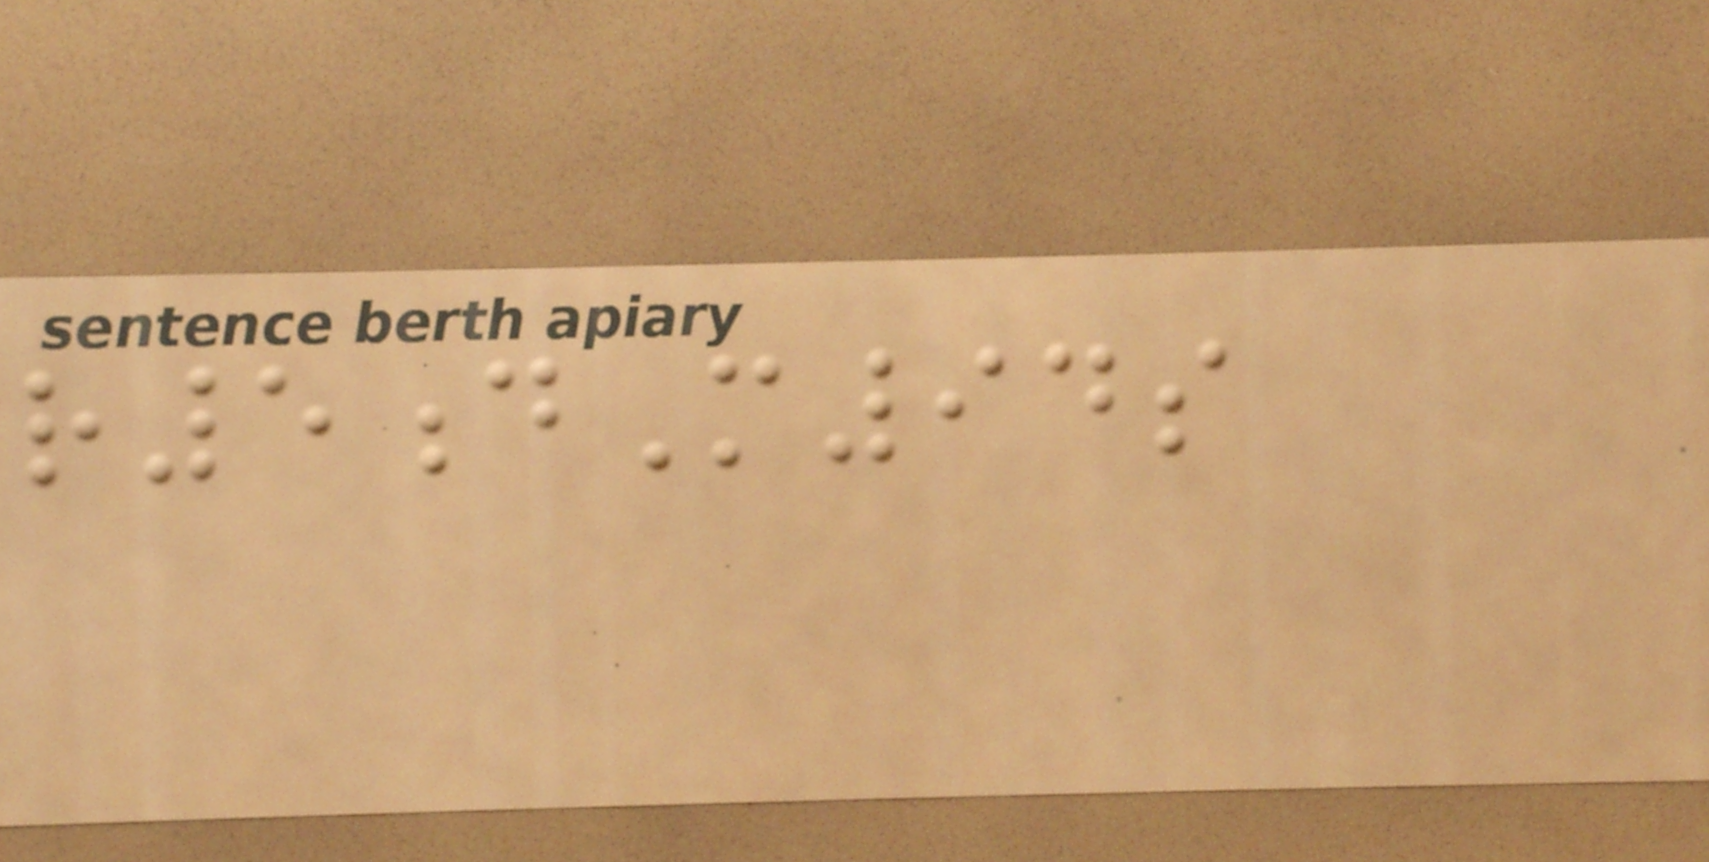r5dM94s
